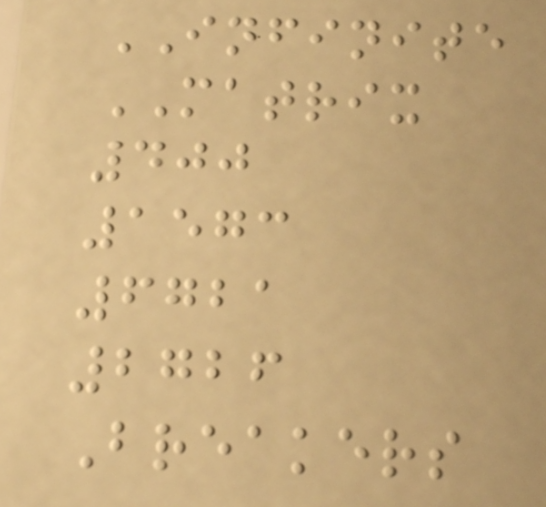INFINITE
MATRIX
400
1573
6721
2726
Breakers
